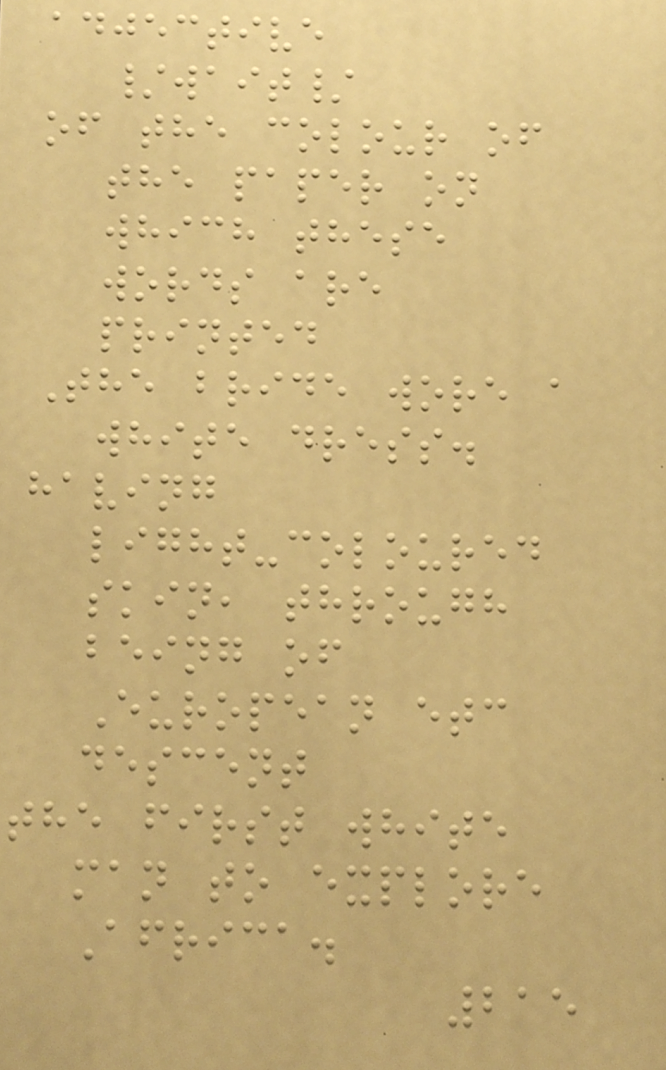adjective
/wait/
of the colour of
the paper on
which these
words are
printed
The bride wore a
white dress.
having
light-coloured
skin, through
being of
European etc
descent
the first white
man to explore
Africa.
215
